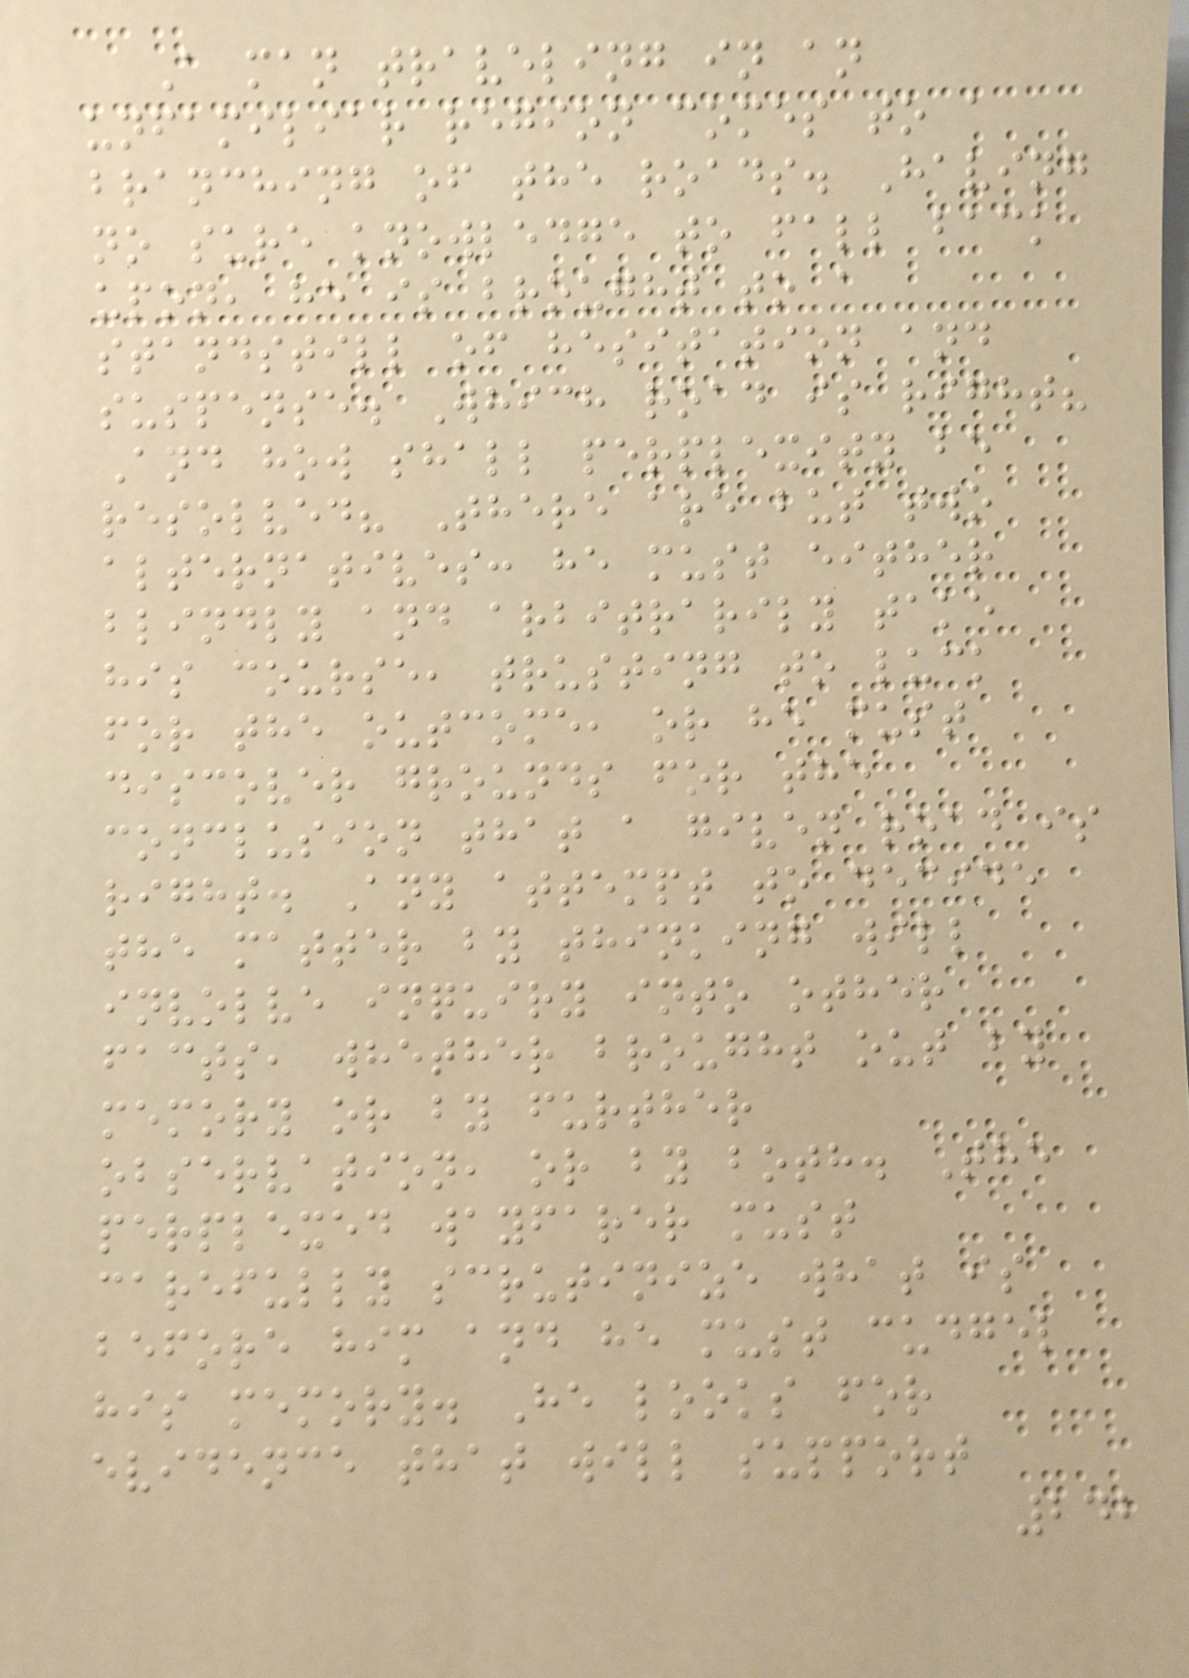A man traveling in an
unfamiliar region comes to a
branching of the roads. Having
no sure knowledge to fall back
upon, he is brought to a
standstill of hesitation and
suspense. Which road is right?
And how shall perplexity be
resolved? There are but two
alternatives: he must either
blindly and arbitrarily take
his course, trusting to luck
for the outcome, or he must
discover grounds for the
conclusion that a given road is
right. Any attempt to decide
the matter by thinking will
involve inquiry into other
facts, whether brought out by
memory or by further
observation, or by both. The
perplexed wayfarer must
carefully scrutinize what is
before him and he must cudgel
his memory. He looks for
evidence that will support
242
